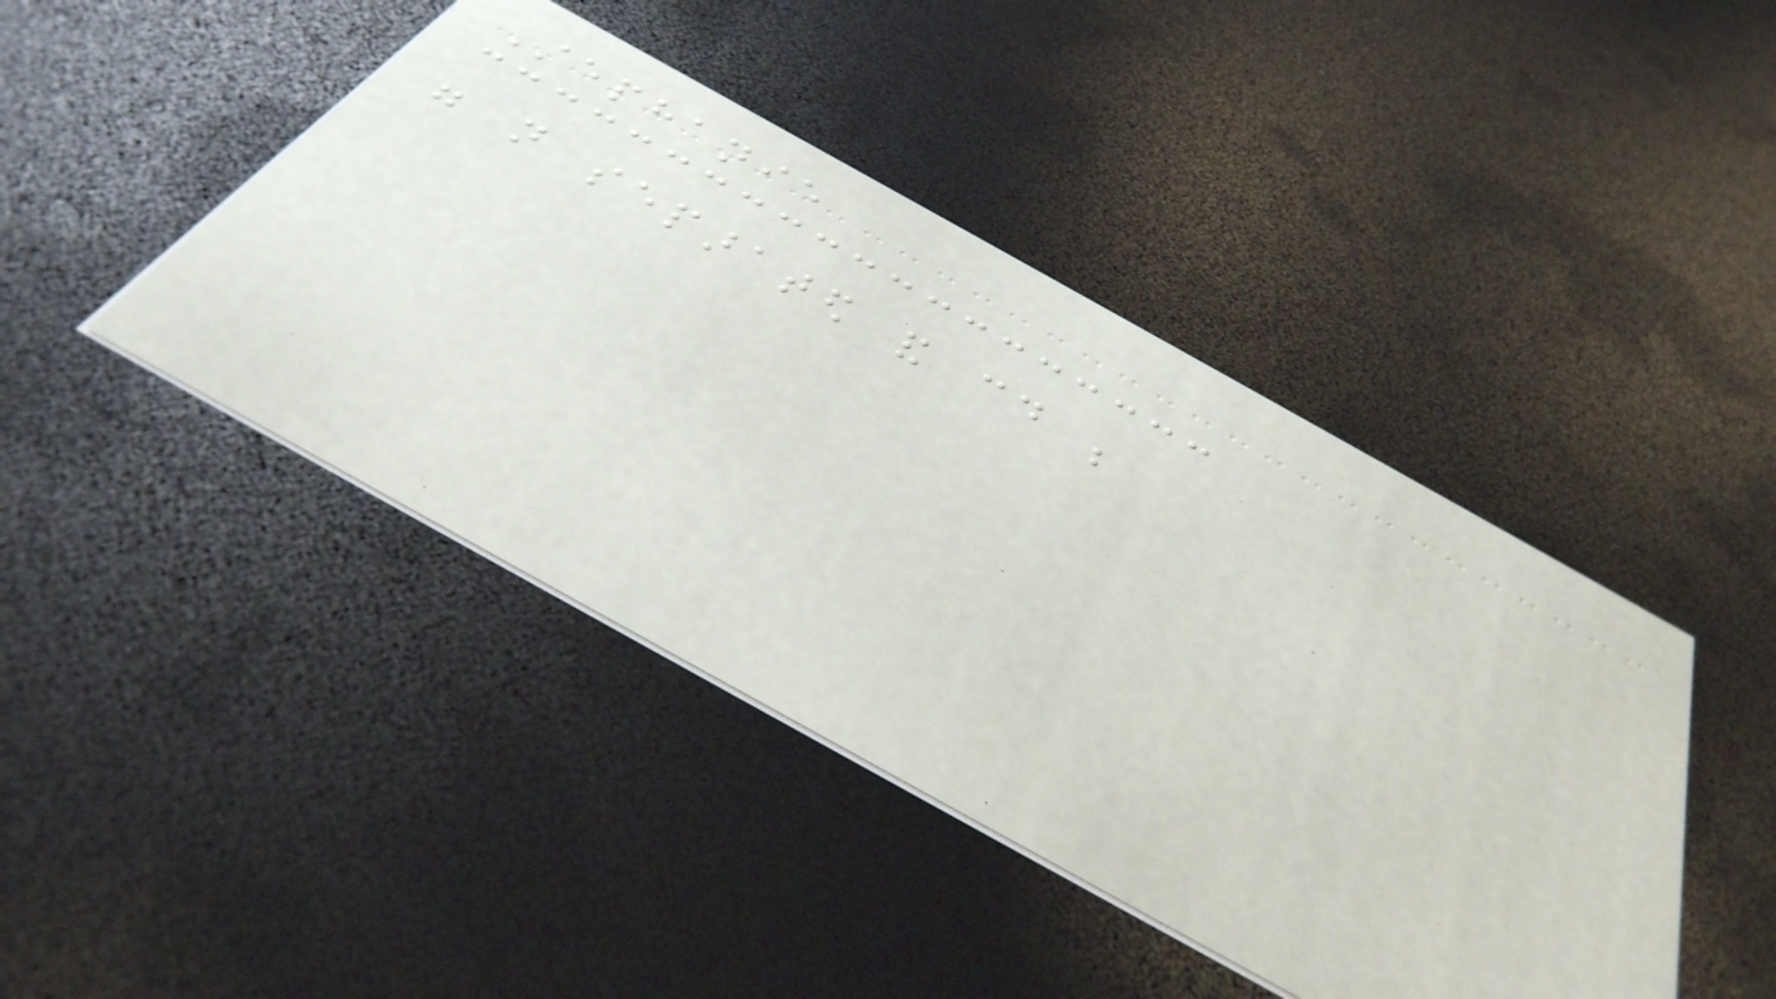Stephanie
were not separated and could be
